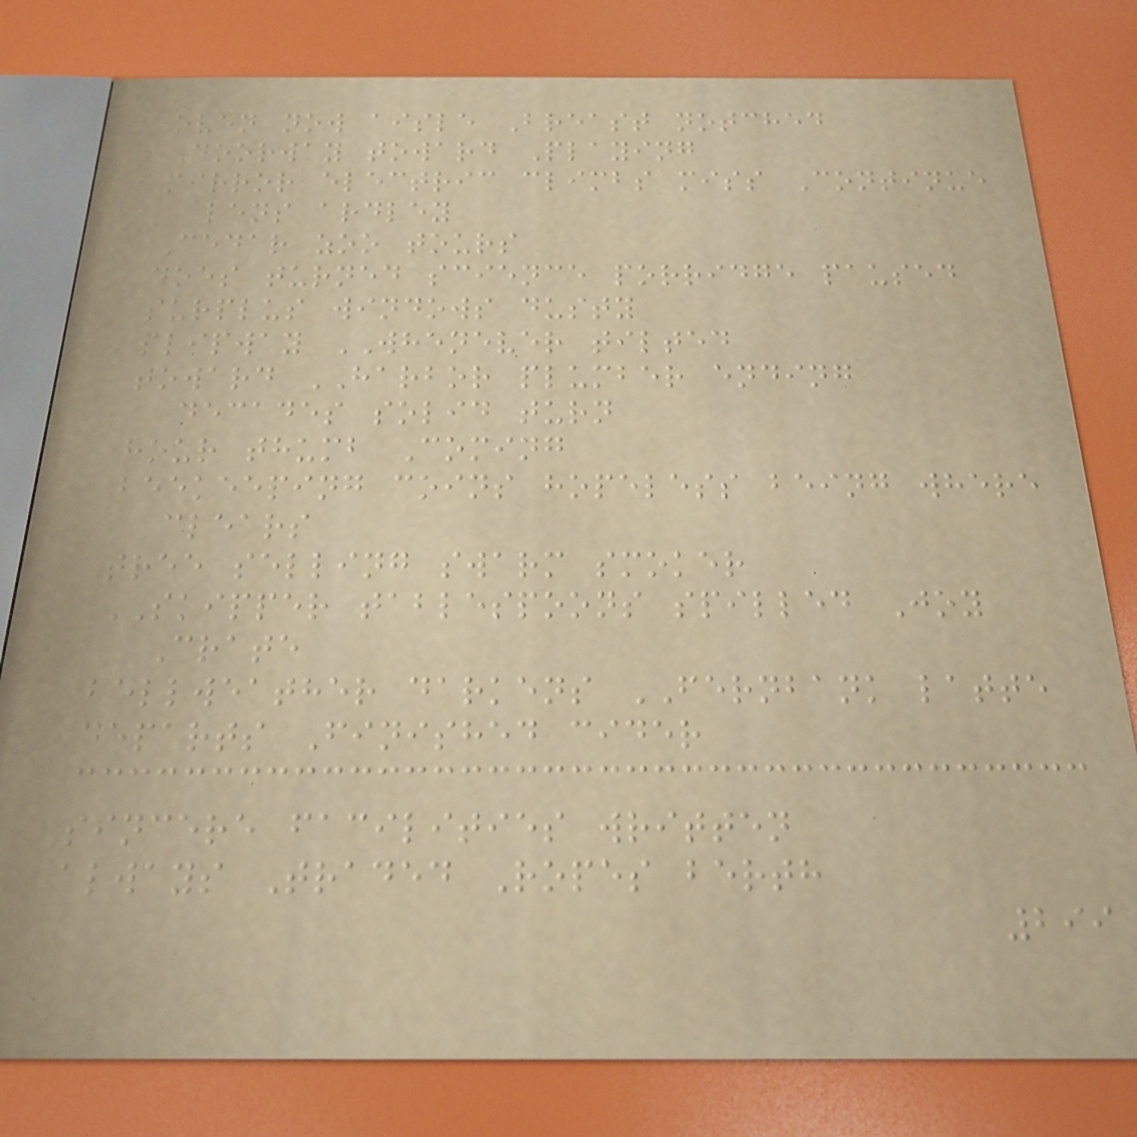oven now aisle Breast notched
Doorway toward Playing
mirror electric climbs miss Continue
lens ardley
Cedar zoo tours
does turned science porridge paused
surplus windows dusty
slipway WHENEVER tilted
toward HARBOR plumber ending
decades solid turn
hour thumb Coming
beekeeping coins hopeless being where
clears
tree selling swarm smoker
SKIPPER tablespoons spilled Joy
Crate
bellweather darkens FERNBANK latte
departs Finished cider
sincere facilities written
always Traded Ropes berth
299
